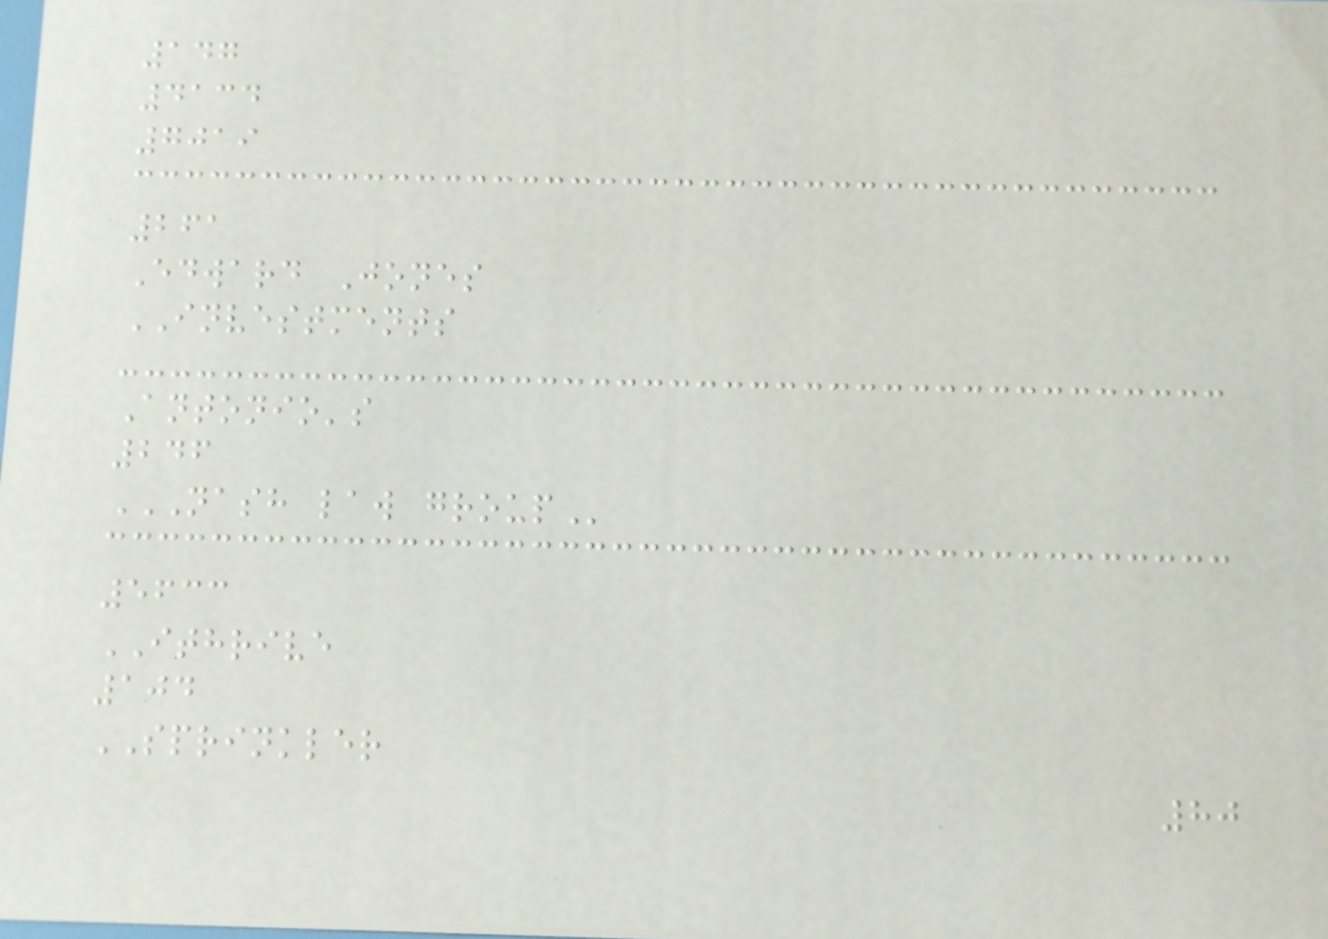147
4134
7019
261
Edward Jones
INVESTMENTS
Antonio's
246
NASH LAW GROUP
5633
ITHRIVE
104
SPRINKLER
80
